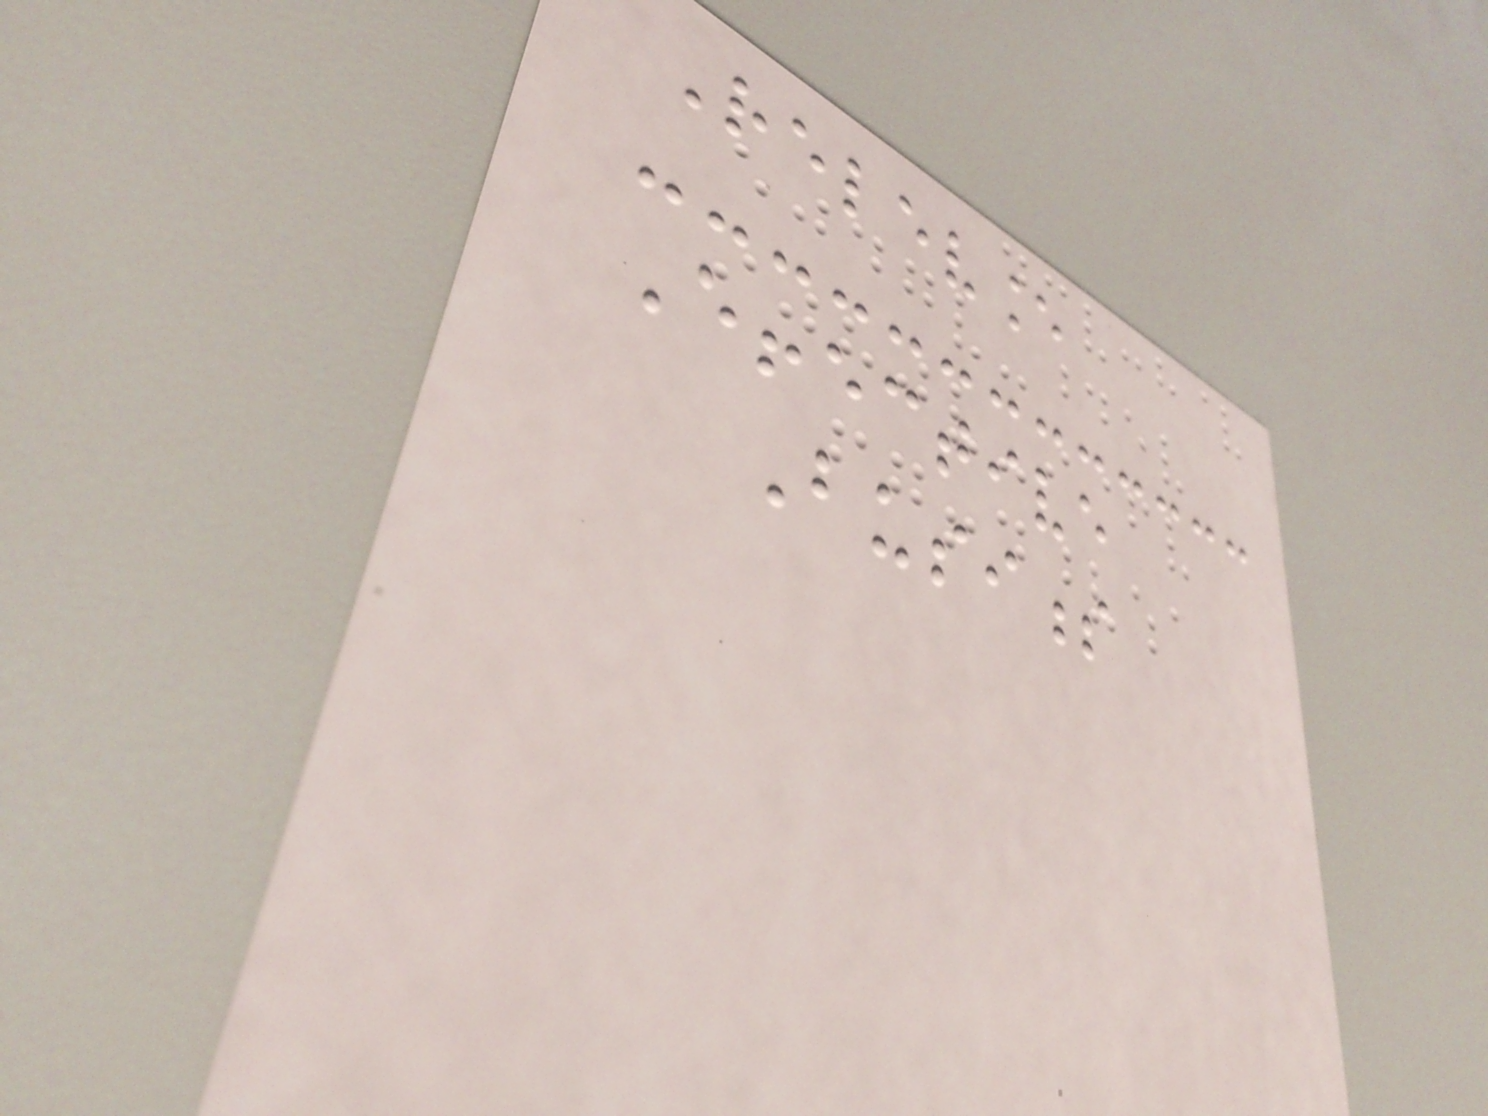Relevance
Effective
Business
